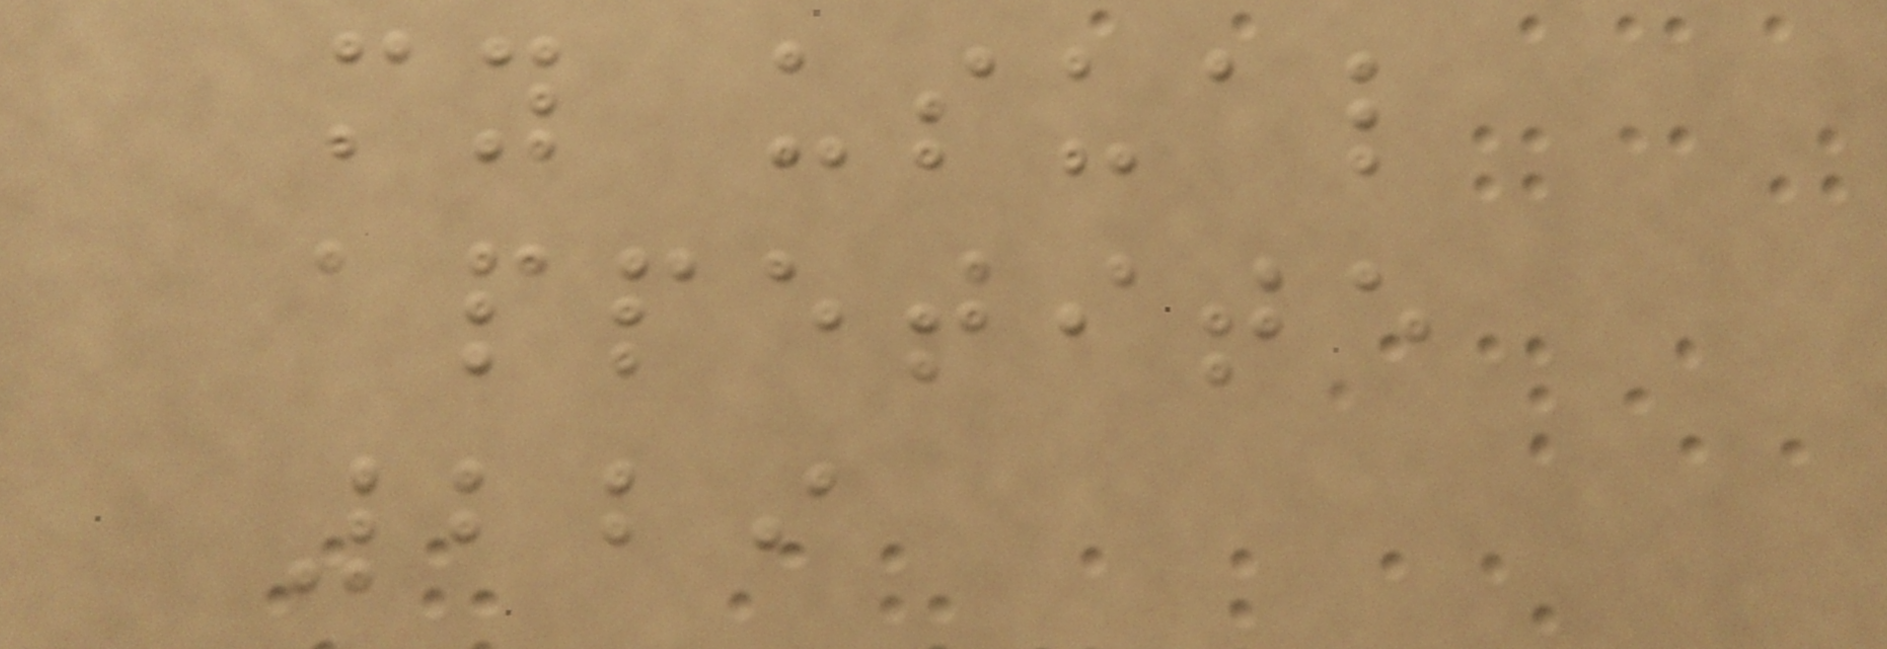my usual
appetite
229
